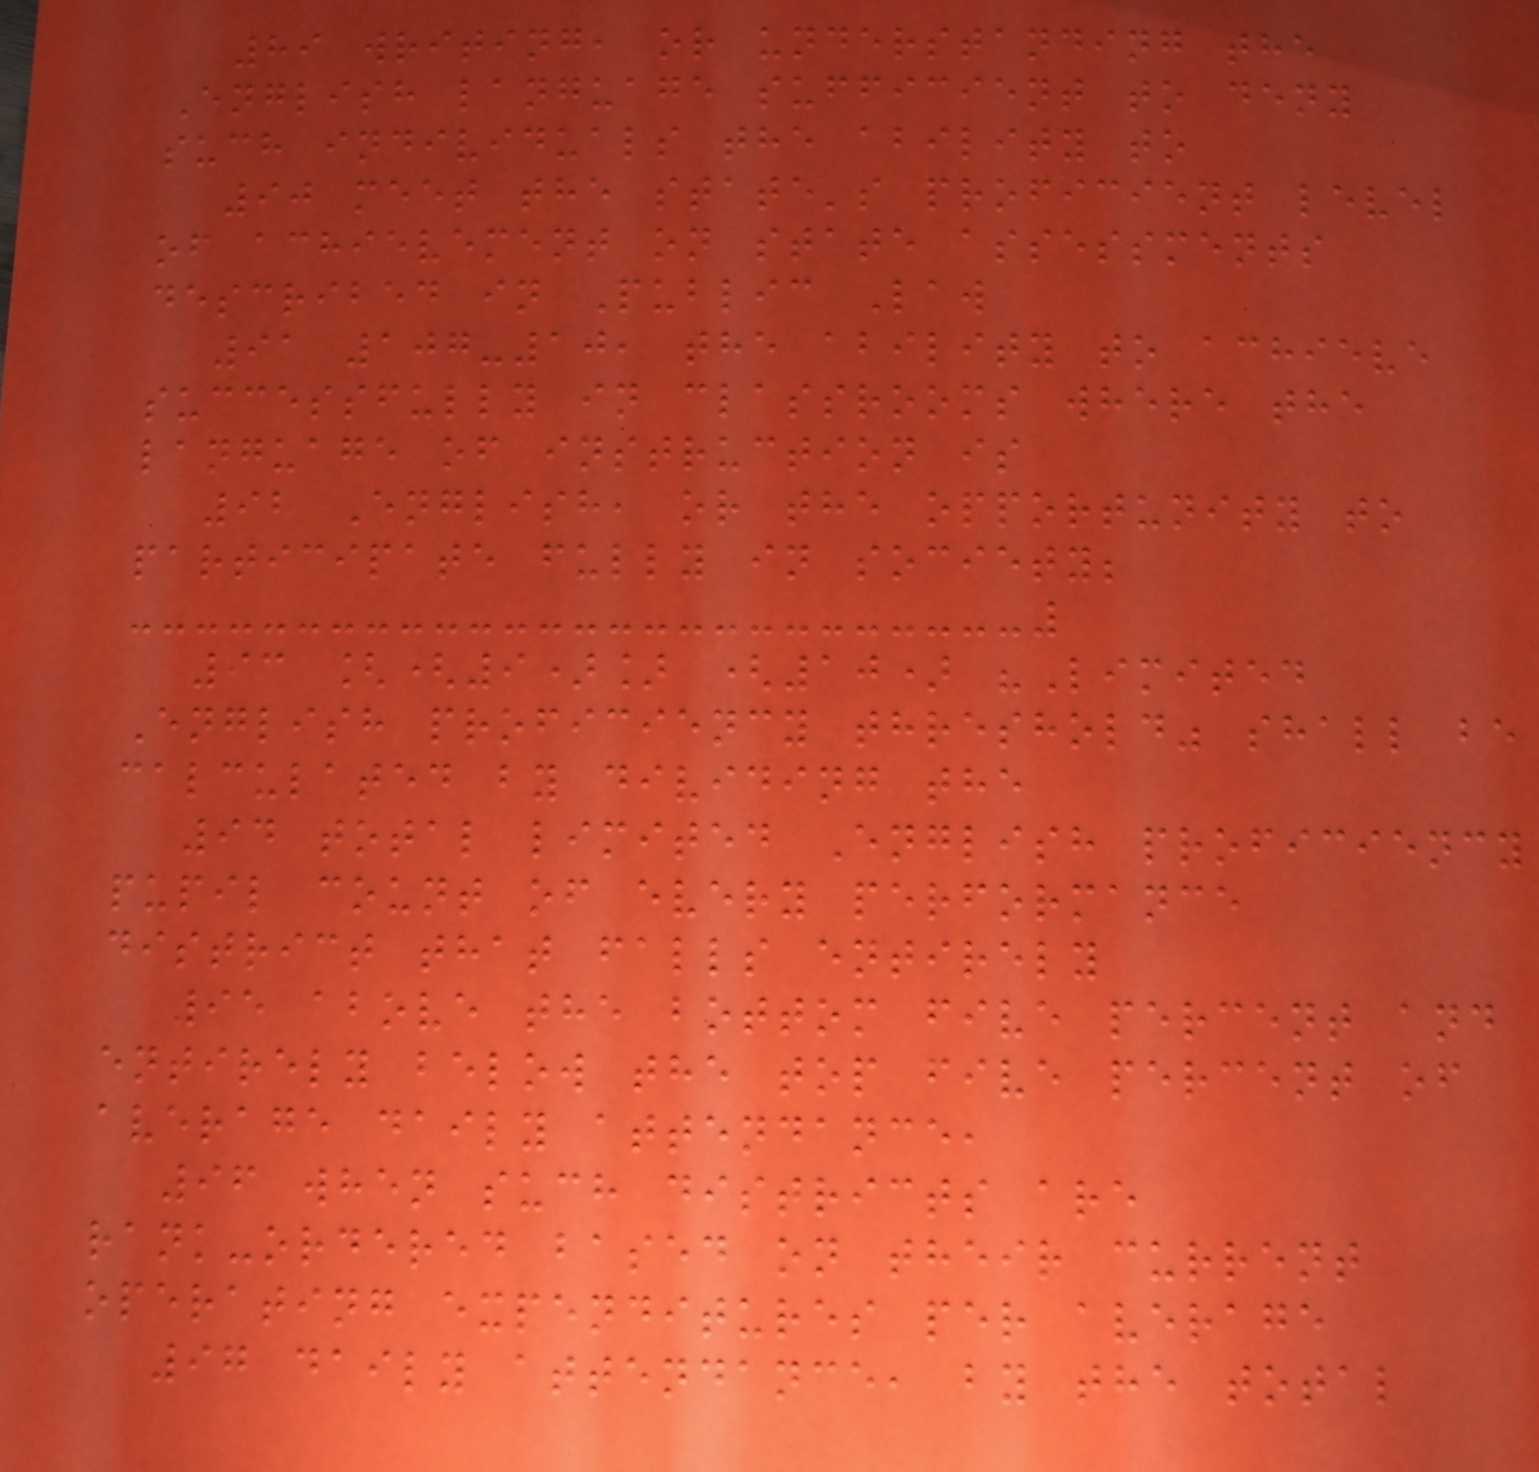89 writing, or understanding the
English language sufficient to deny
such individuals the ability to
90 meet the state's proficient level
of achievement on state assessments
described in Public Law
91 107-10, the ability to achieve
successfully in classrooms where the
language of instruction is
92 English, or the opportunity to
participate fully in society;
93 [(9)] (10) "Limited
English proficiency threshold" shall be
calculated by dividing the
94 total limited English proficiency
pupil count of every performance
district that falls entirely
95 above the bottom five percent and
entirely below the top five percent of
average daily attendance,
96 when such districts are
rank-ordered based on their current
operating expenditures per average
97 daily attendance, by the total
